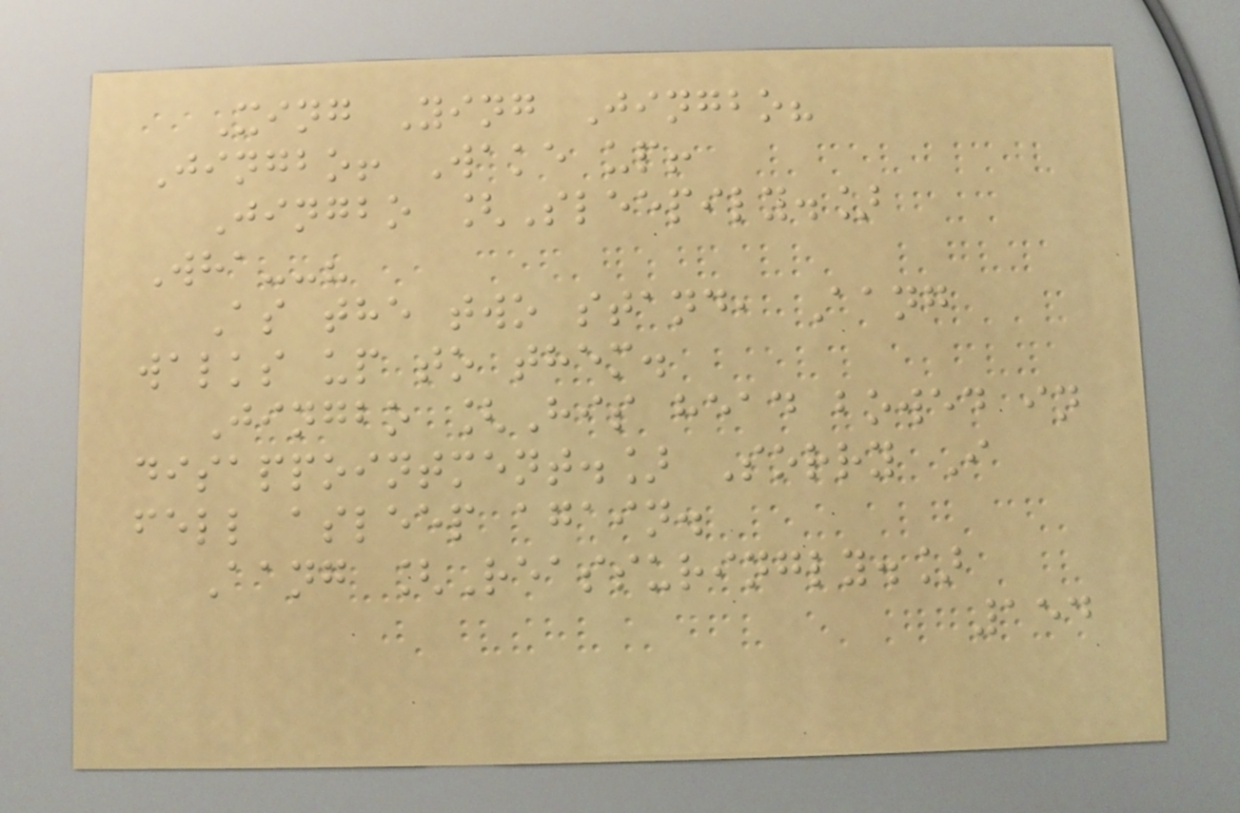Xing Ying Jingbo?
Jingbo! Wake up!
Jingbo [Sleepily.]
Wha--?
As the two stand, Aang
walks up to them.
Jingbo [His head bowed in
disappointment.] Sorry I
fell asleep again.
Aang [Reassuringly.]
154
